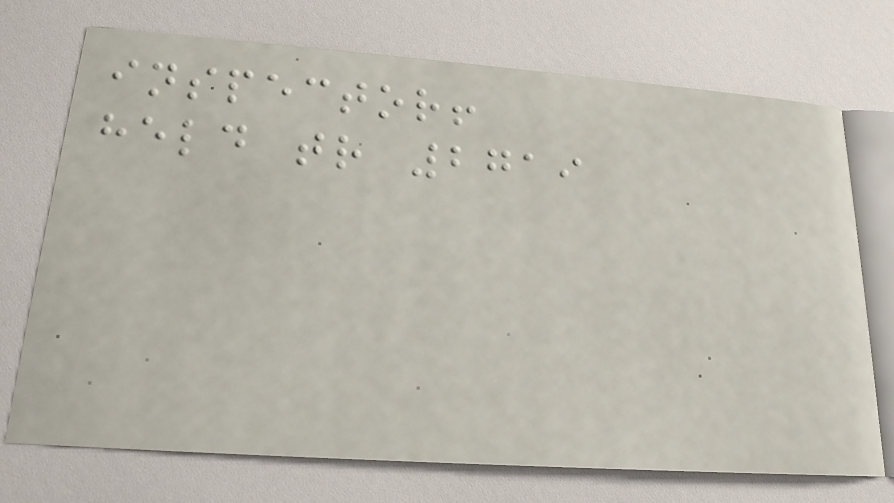inspector!
held tr 2719
